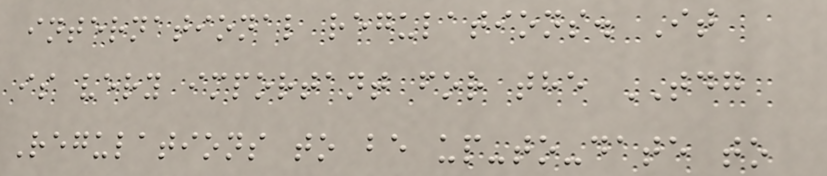international regulations. It
is very important for the TDG
Regulations to be up-to-date to
